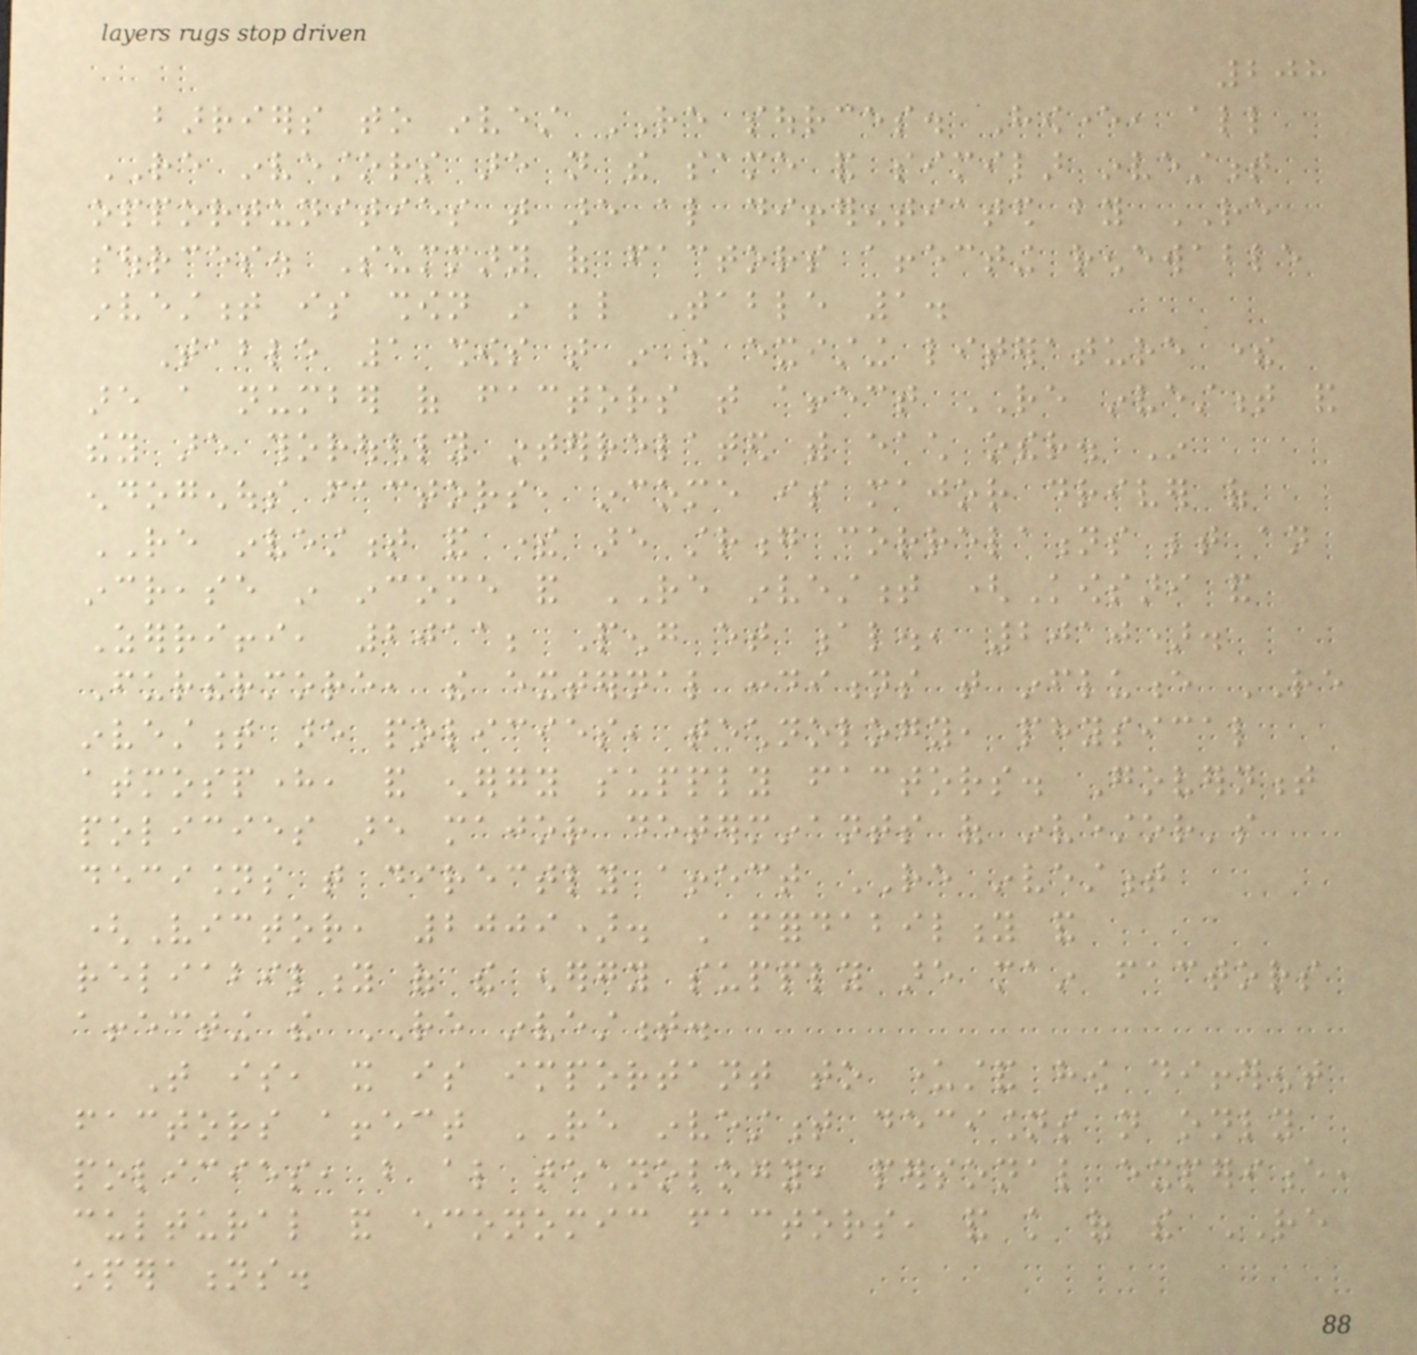208
barriers to invest RE sources. However, all
RE investors are not the same and similar investment
opportunities that are also differentiated by RE
sources. Summary of factors affecting renewable
investment is shown in below Table 1.
Table 1 shows that in the existing literature there
are a number of factors that affect RE investment and
they are thoroughly interrelated with each other. In
endogenous factors, income is major driver of
RE investment and there are strong correlations between an
increase in income and RE investment (Kowsari and
Zerriffi, 2011; Peng et al., 2010).
Furthermore, the external conditions that influence RE
investment are policies, technology, physical
atmosphere, and energy supply factors. Government
policies are major determinants of investor's
decisions that directly affect RE investment
(Victor, 2009). Affordability and
reliability of the energy supply are main factors
affecting the RE investment.
That is, it is important to understand how different
factors affect RE investment decisions not only
policies, but also technology, personal experience,
cultural and economic factors, and knowledge of the RE
operations.
